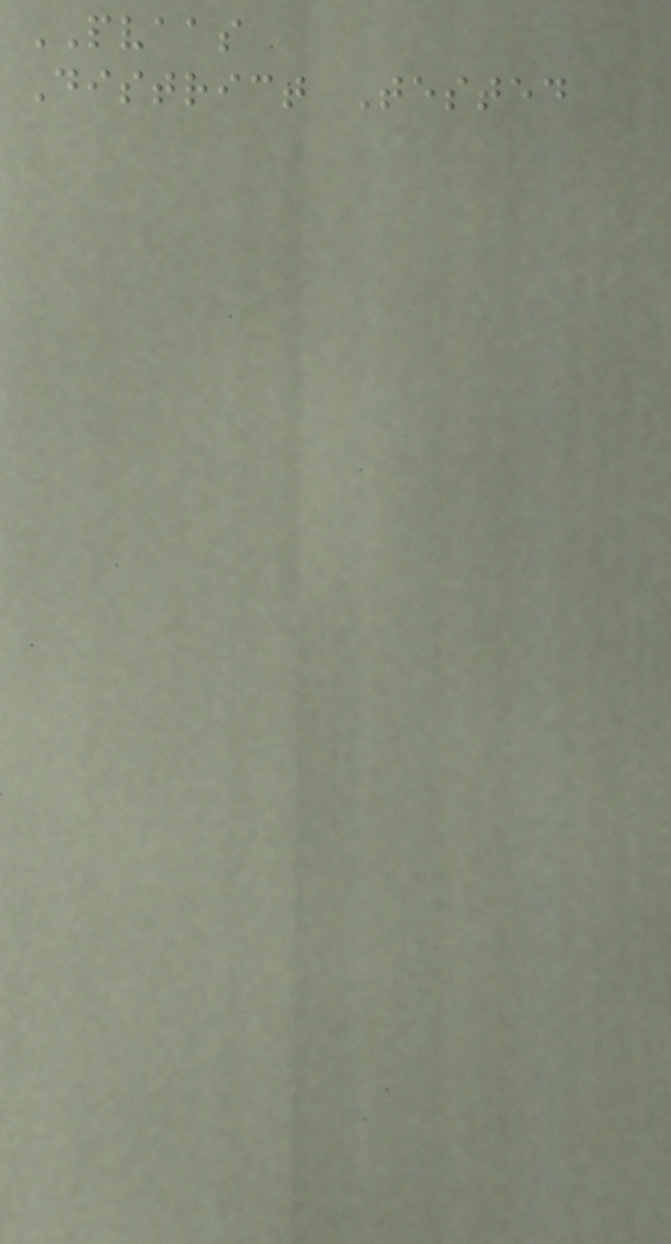PVAAS
District Tested
